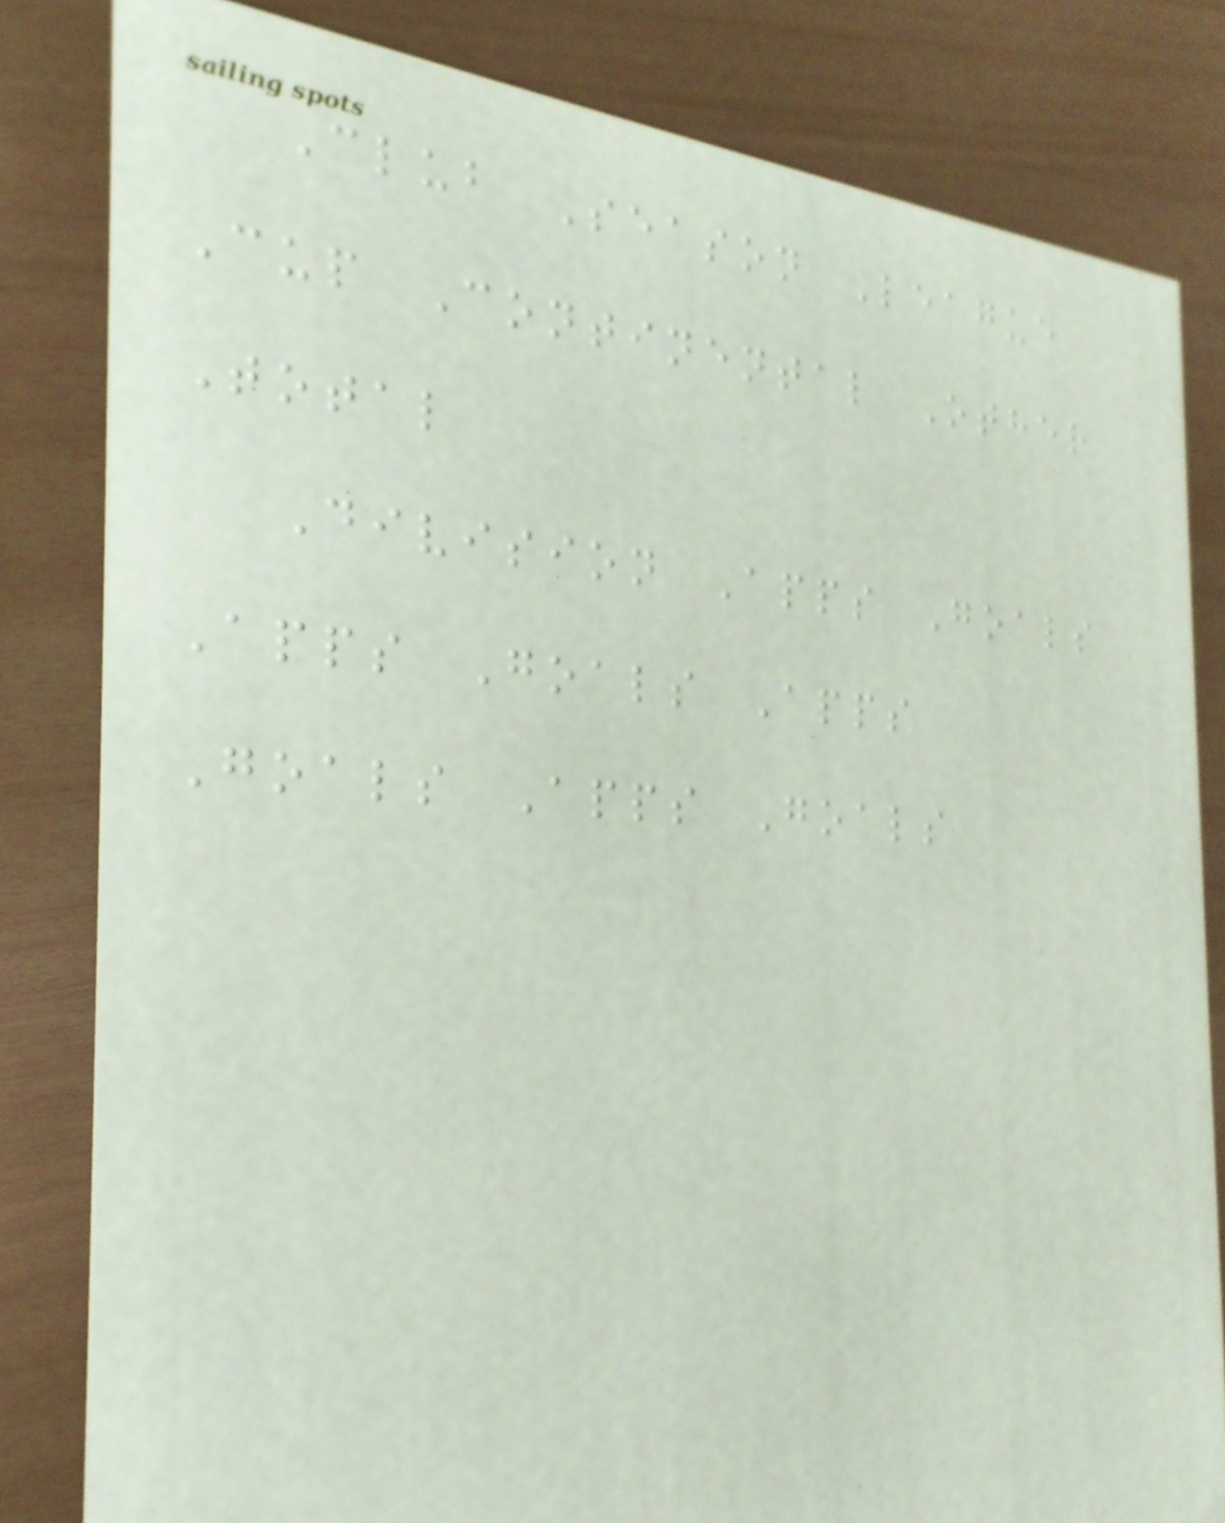Club Season League
Cup Continental Other
Total
Division Apps Goals
Apps Goals Apps
Goals Apps Goals
